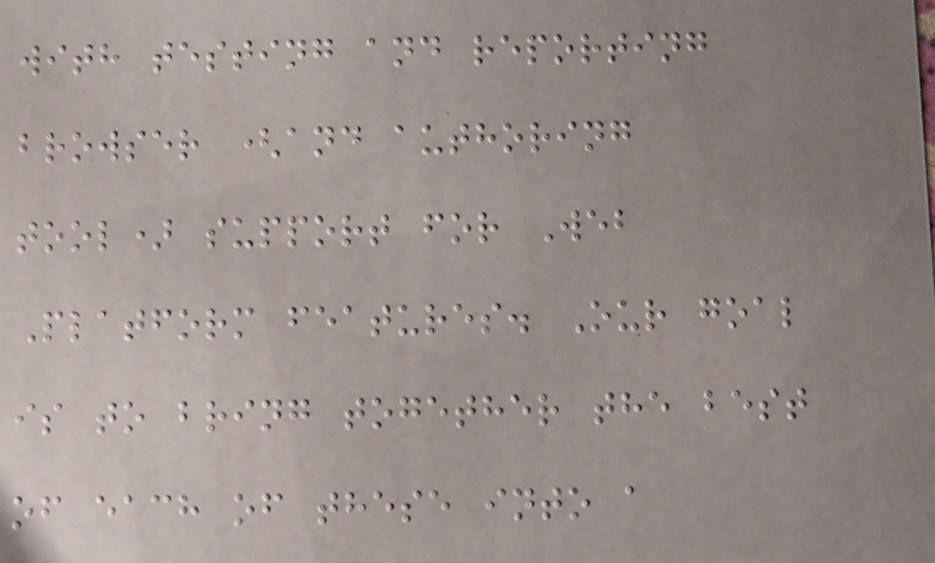with testing and reporting
browser (and authoring
tool) support for Web
Platform features. Our goal
is to bring together the best
of each of these into a
